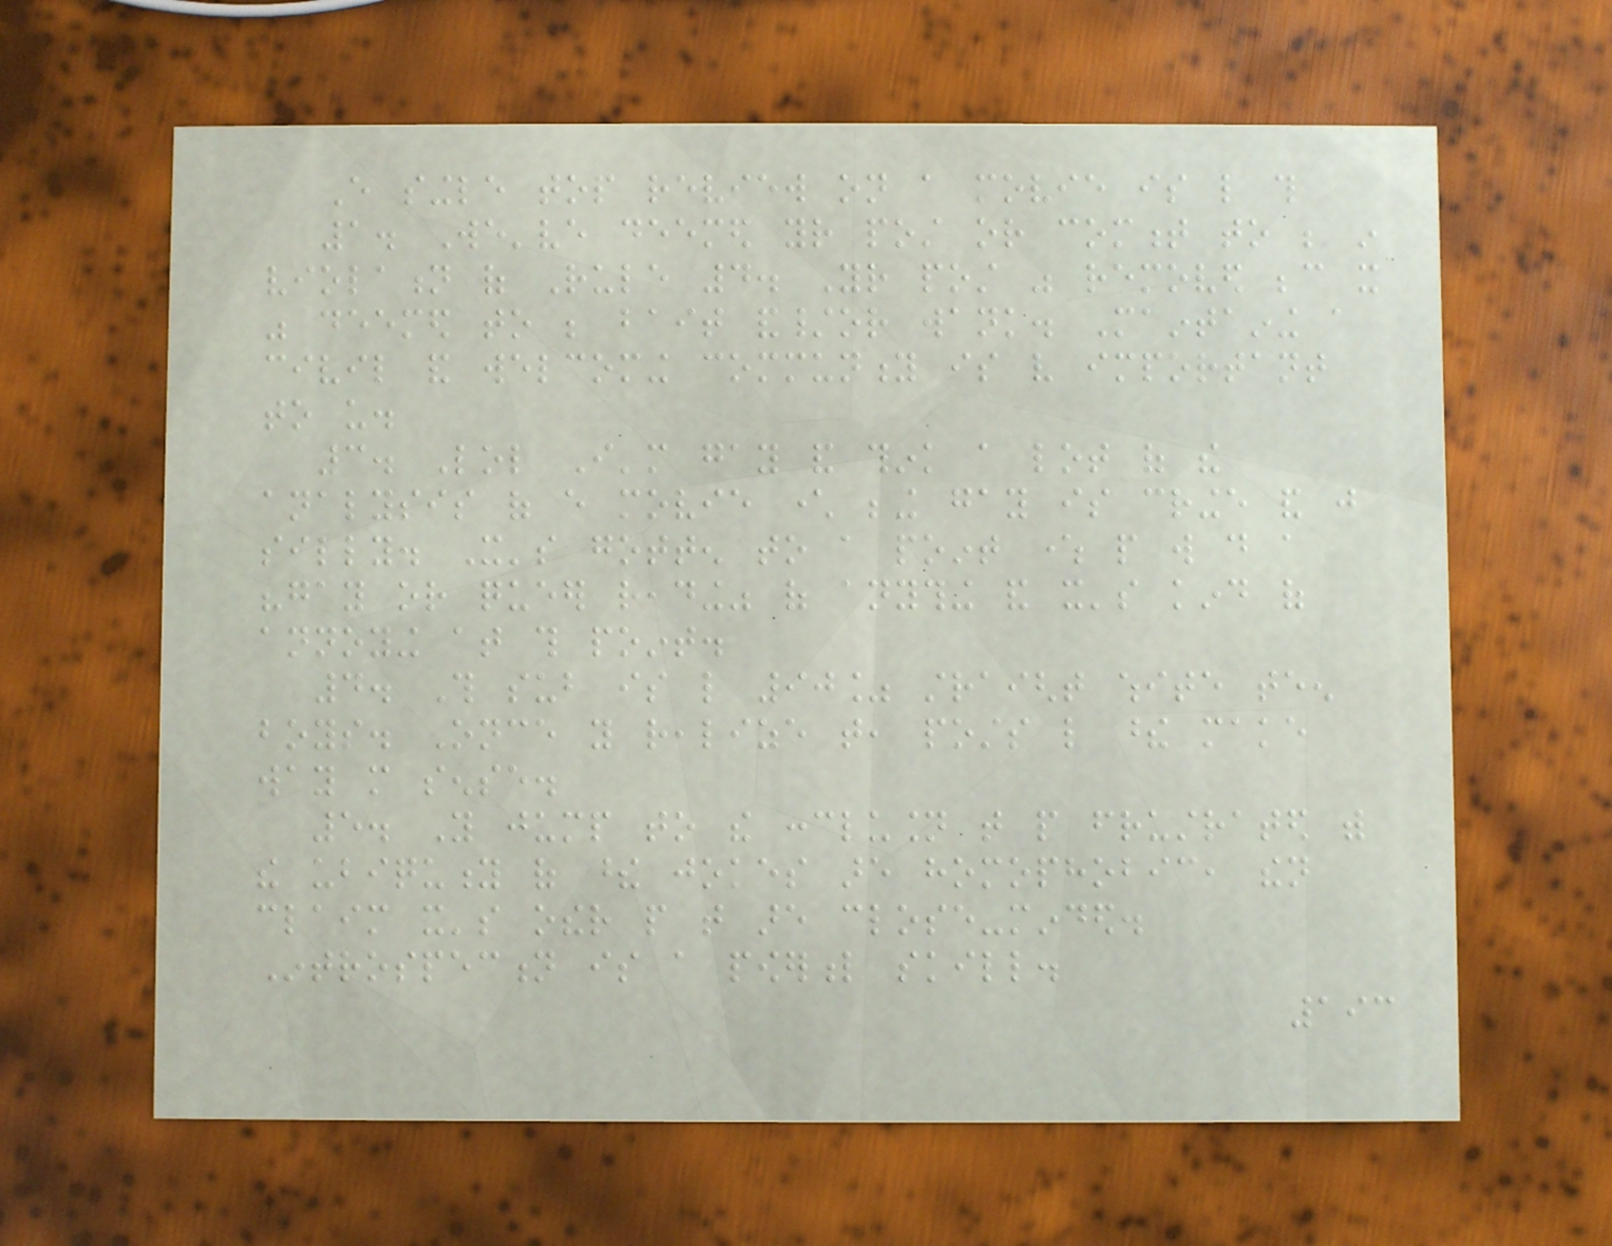Every single top review on a movie is like this
1. We've deemed your post or comment to be in
violation of Rule 4. Your post was removed because it
was deemed to be bait and/or wank. Maintaining a
civil and welcoming community is very important
to us.
3. Lol I'm gay and think a lot of the
analysis of every movie character being gay is cringe and just
silly. It's gotten to a point where people will do a
"gay or queer reading" of anything and it's kind of
annoying at this point.
4. This sub is like 90% straight white teen
boys. Once you realize that, posts like these make
way more sense.
5. You jump to the conclusion that people frustrated with
the ubiquity of these jokes are homophobic, then
claim it's other people that are close-minded.
Introspection is a powerful skill.
193
